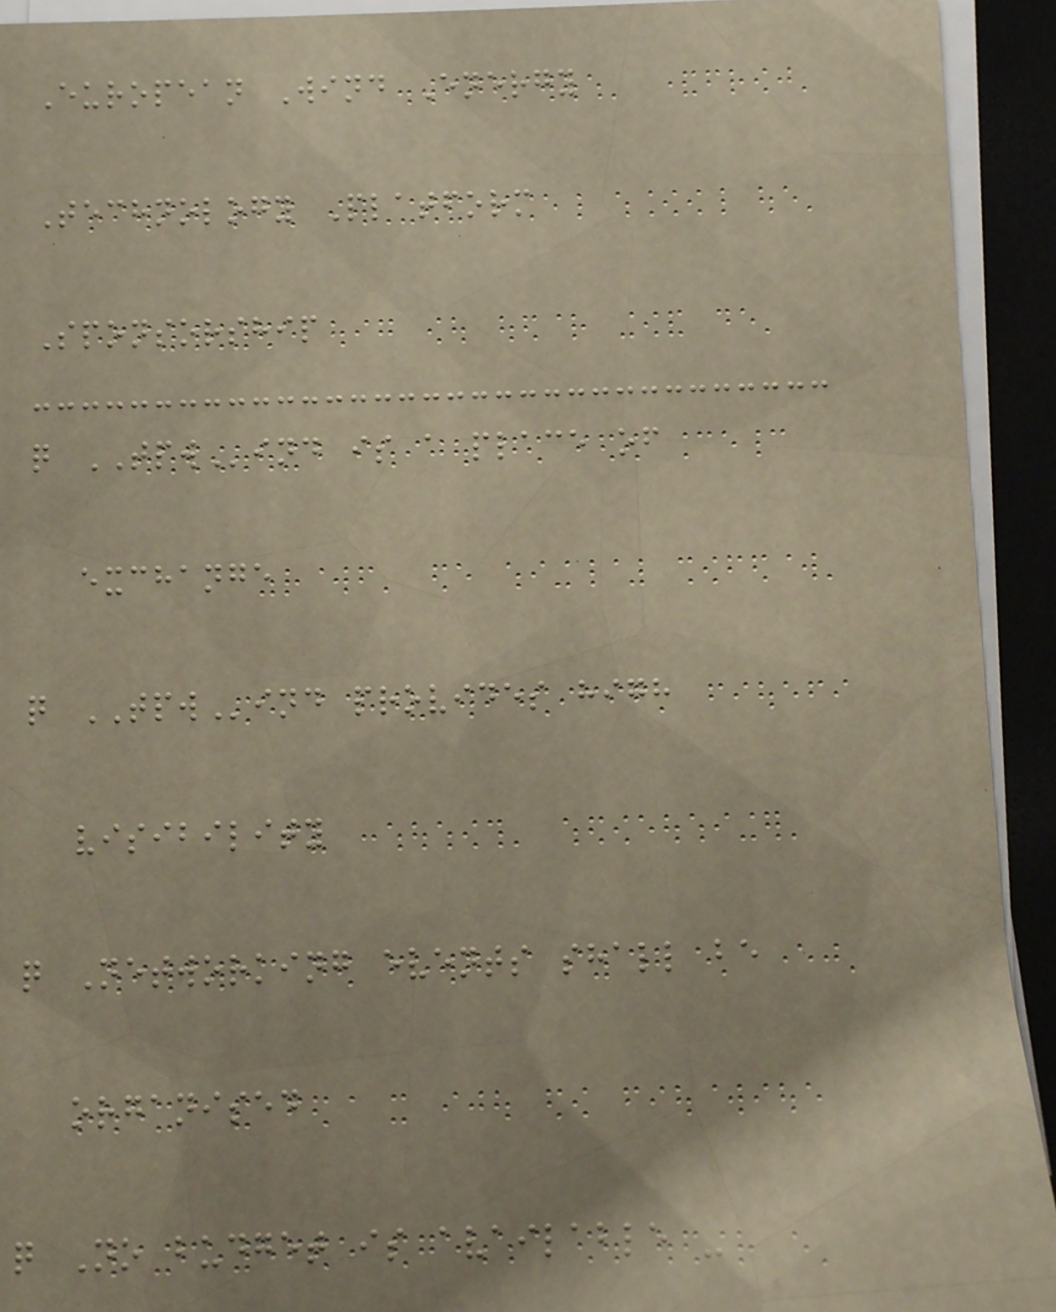European Wind Energy
Technology Platform
Sponsorship
q TPWind is a place of
exchange
q TPWind provides high
visibility
q Networking events shall be
organised
q No budget is available -
